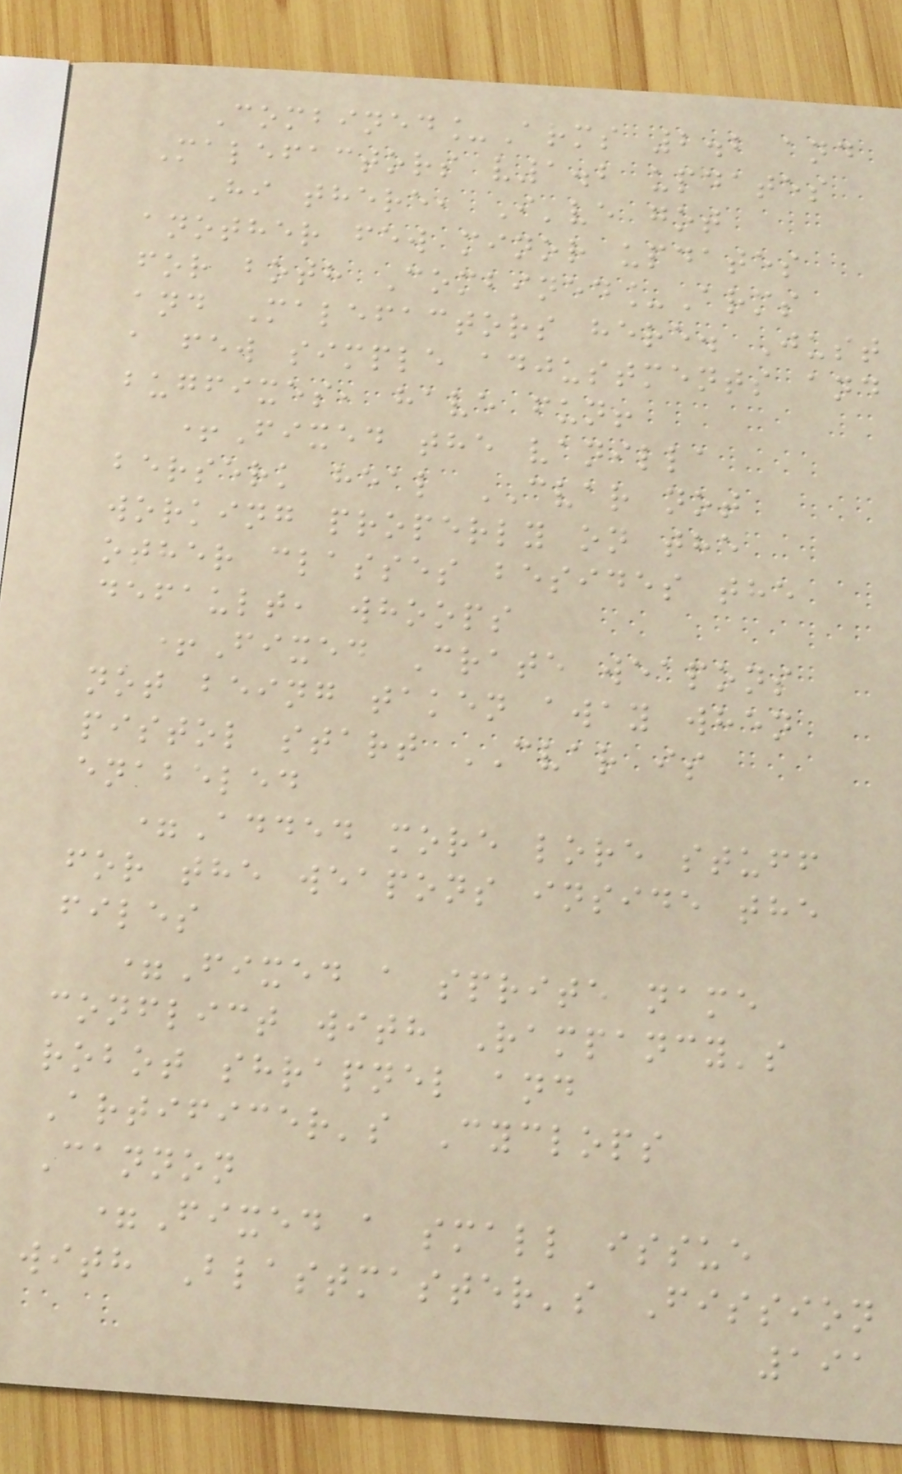Combined_Arms 2.2 and
Malefactors v1.2 updates
Hi there, I've got
another few minor updates
for both Combined_Arms
and Malefactors here. Just
a few simple adjustments and
bugfixes, have fun!
+Fixed the vanilla
berserk heal CVAR not
working properly on the
other classes besides the
default, whoops
+Fixed Crate weapons
not being taken away when
pistol start CVAR is
enabeled
=Added more lore stuff
for the weapons inside the
files
=Fixed a sprite name
conflict with Rampancy's
robot shrapnel and
Artificer's Cyclops
Cannon
=Fixed a small issue
with Blastmaster's Fission
191
